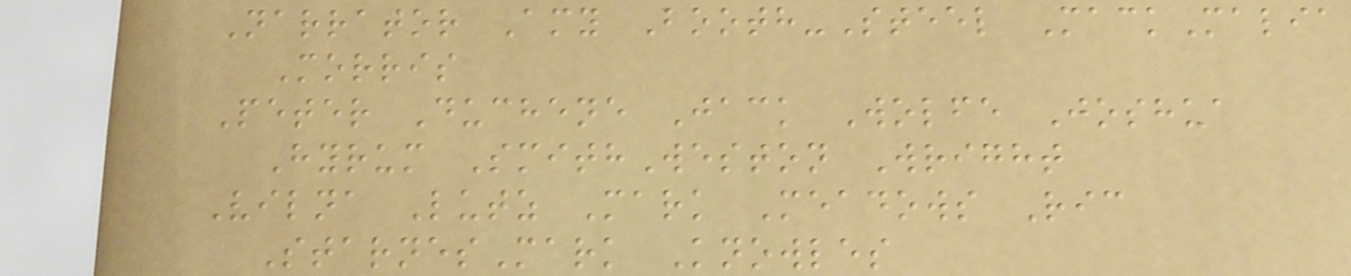Narrator Amy Booth-Steel MackMalia
Morris
Peter Duchene Jack Wolfe Joshua
Hyrum SmithWeston Wright
Vilna Lutz Mark Meadows Ric
StarnesMark Knowles
